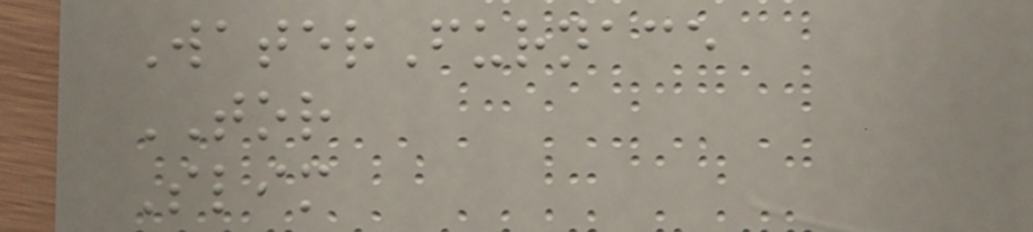WaterFurnace
TOR
Slim
